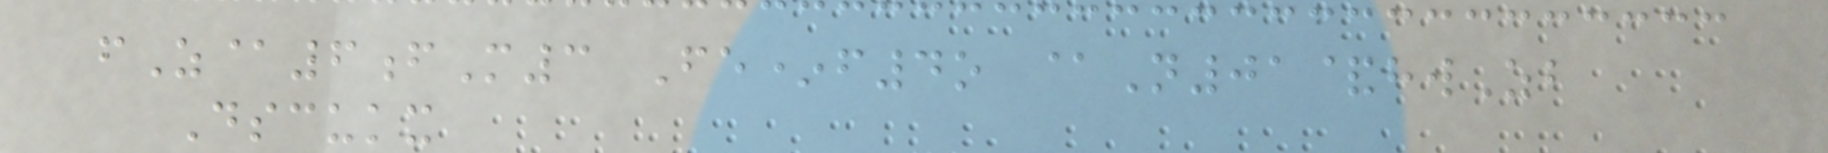fZ@6fM3 Fe*f4o @N01&hwZb
Dscukx
